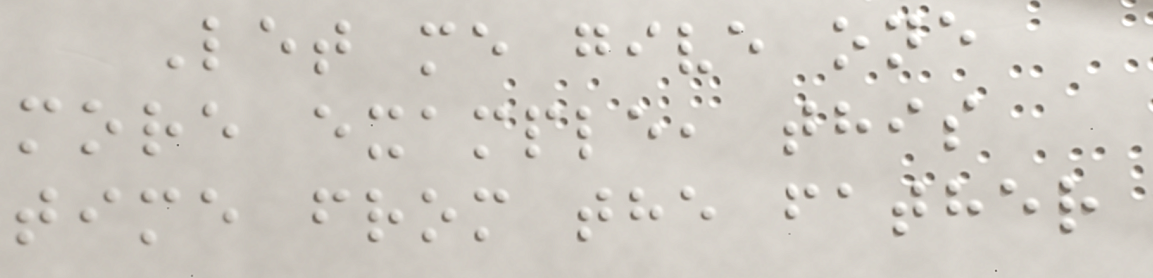Let me give one
more example, this
time from the father
